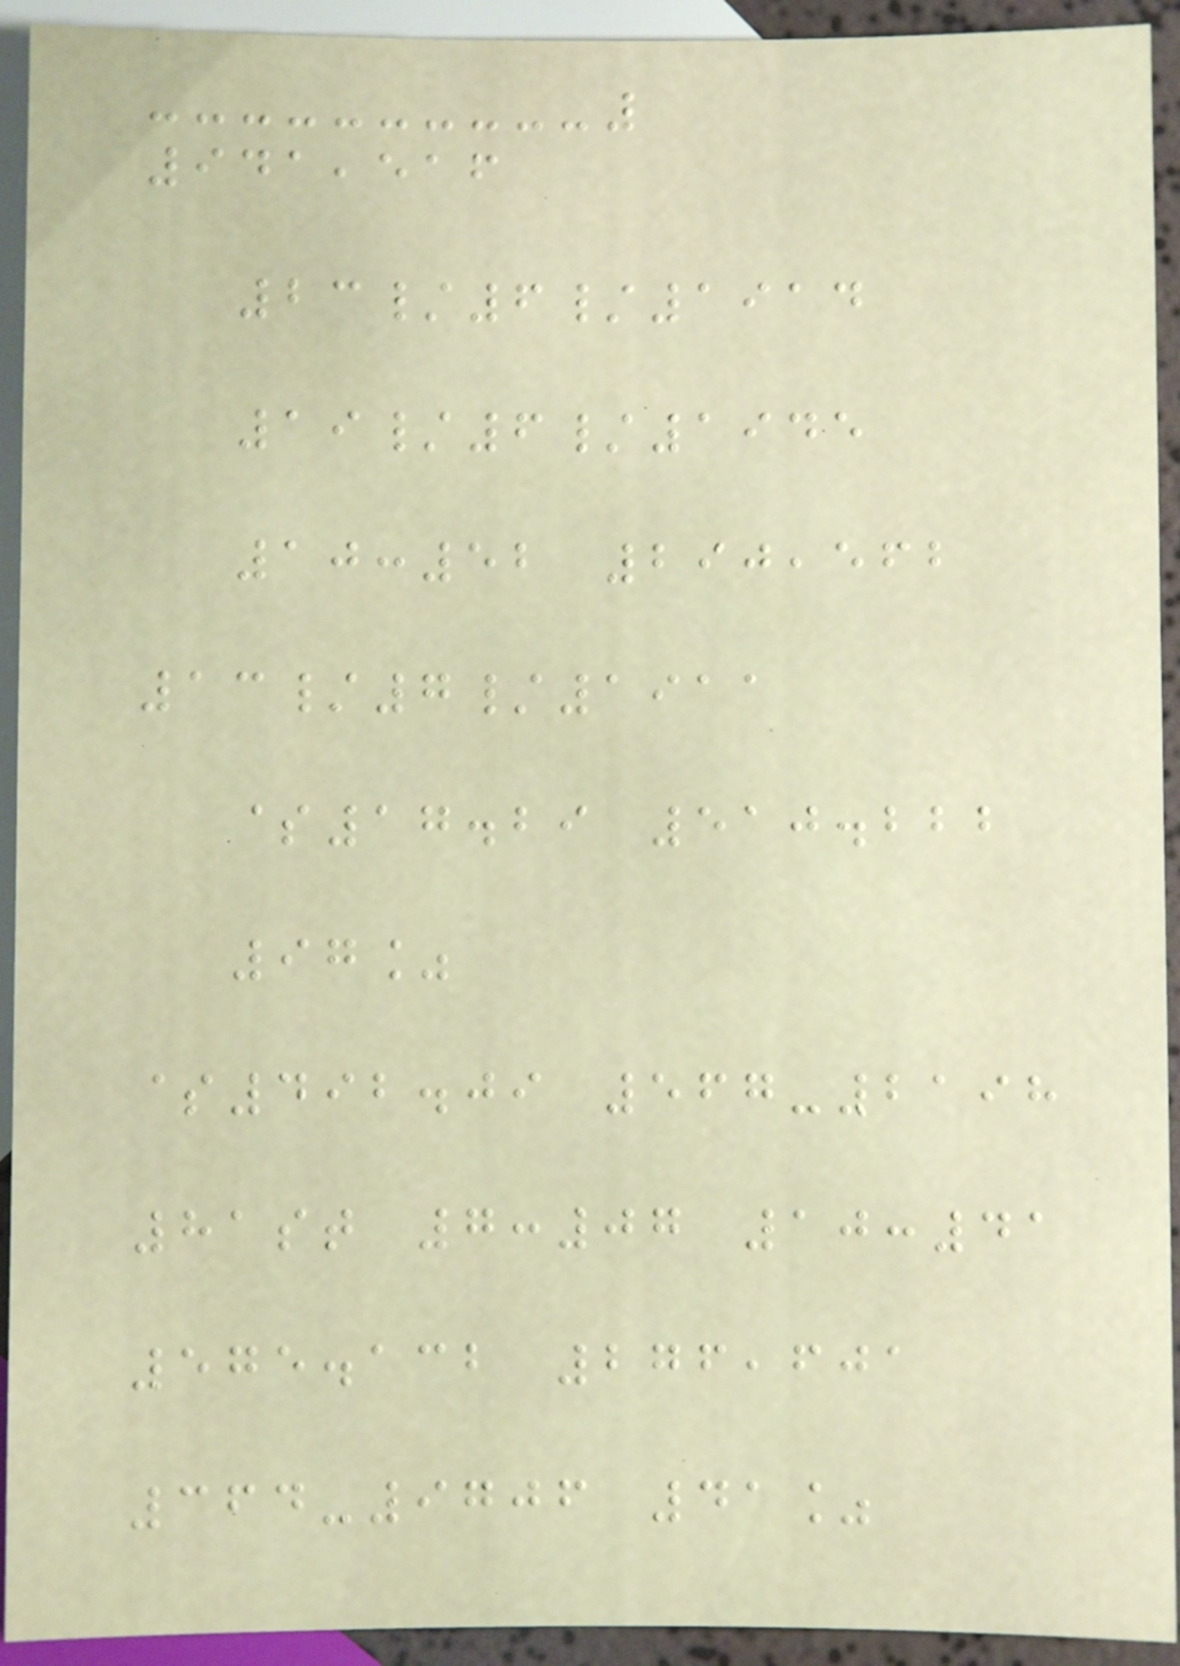941,516
23/6/1914
19/6/1945
10:52 290,562
13/7/1911
$17.29 510.222
97%
$492.09 567-2198
81st 7:07 10:41
575.132 276,601
364-9706 41%
